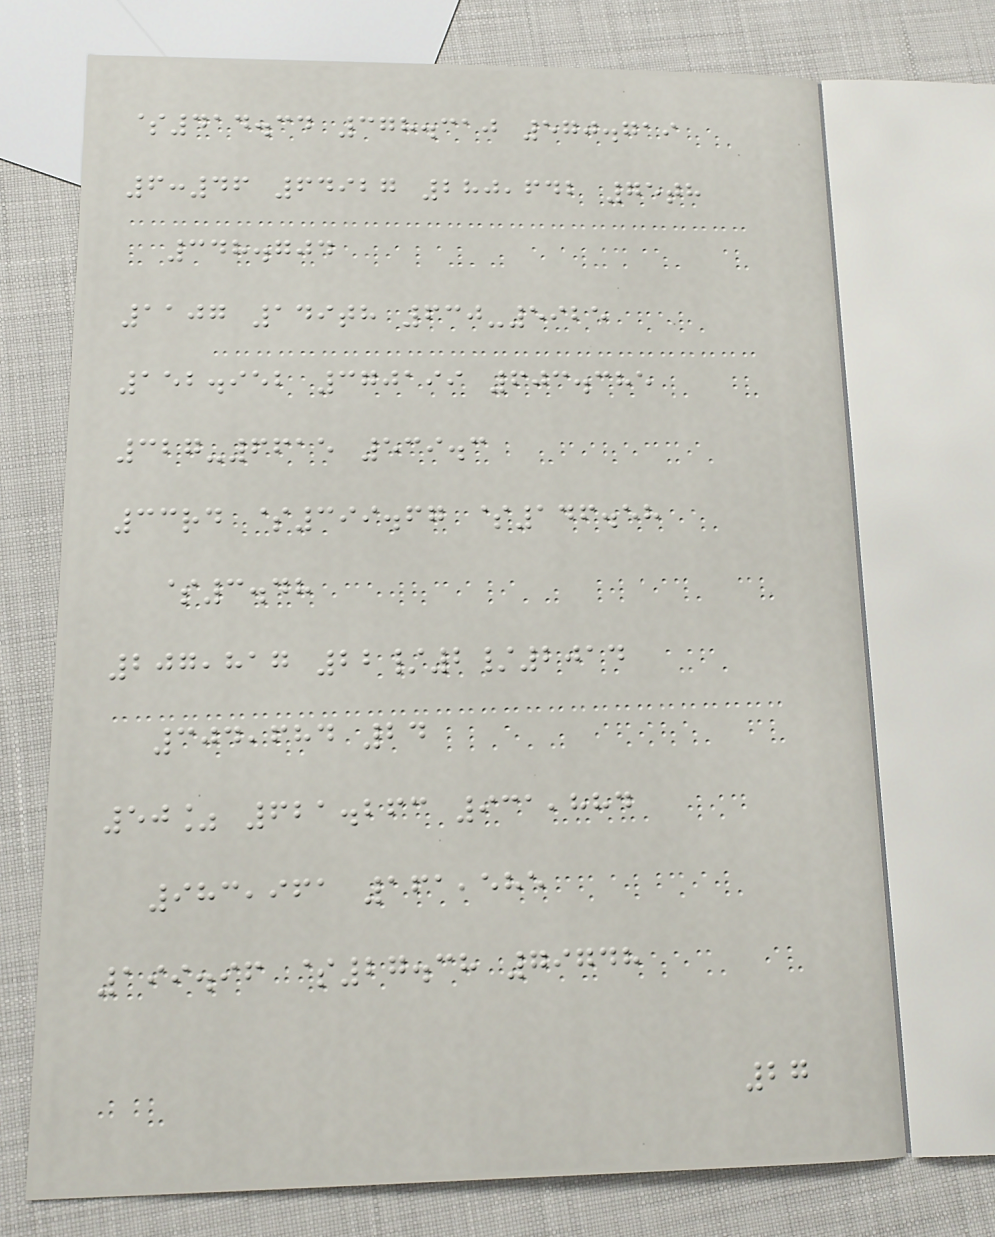$414.34 378.310 570.719
6:46 64927 280,642 75th
348.704
1107 149th 630-5925
152.952 370199 603.385
327-6615 539.3
33rd $399.67 $146.58
$3.48
207,817 22/2/2014
304,684 24
50% 621.263 931,884
983,961 161,585
199.96 $27.38 79748
27
